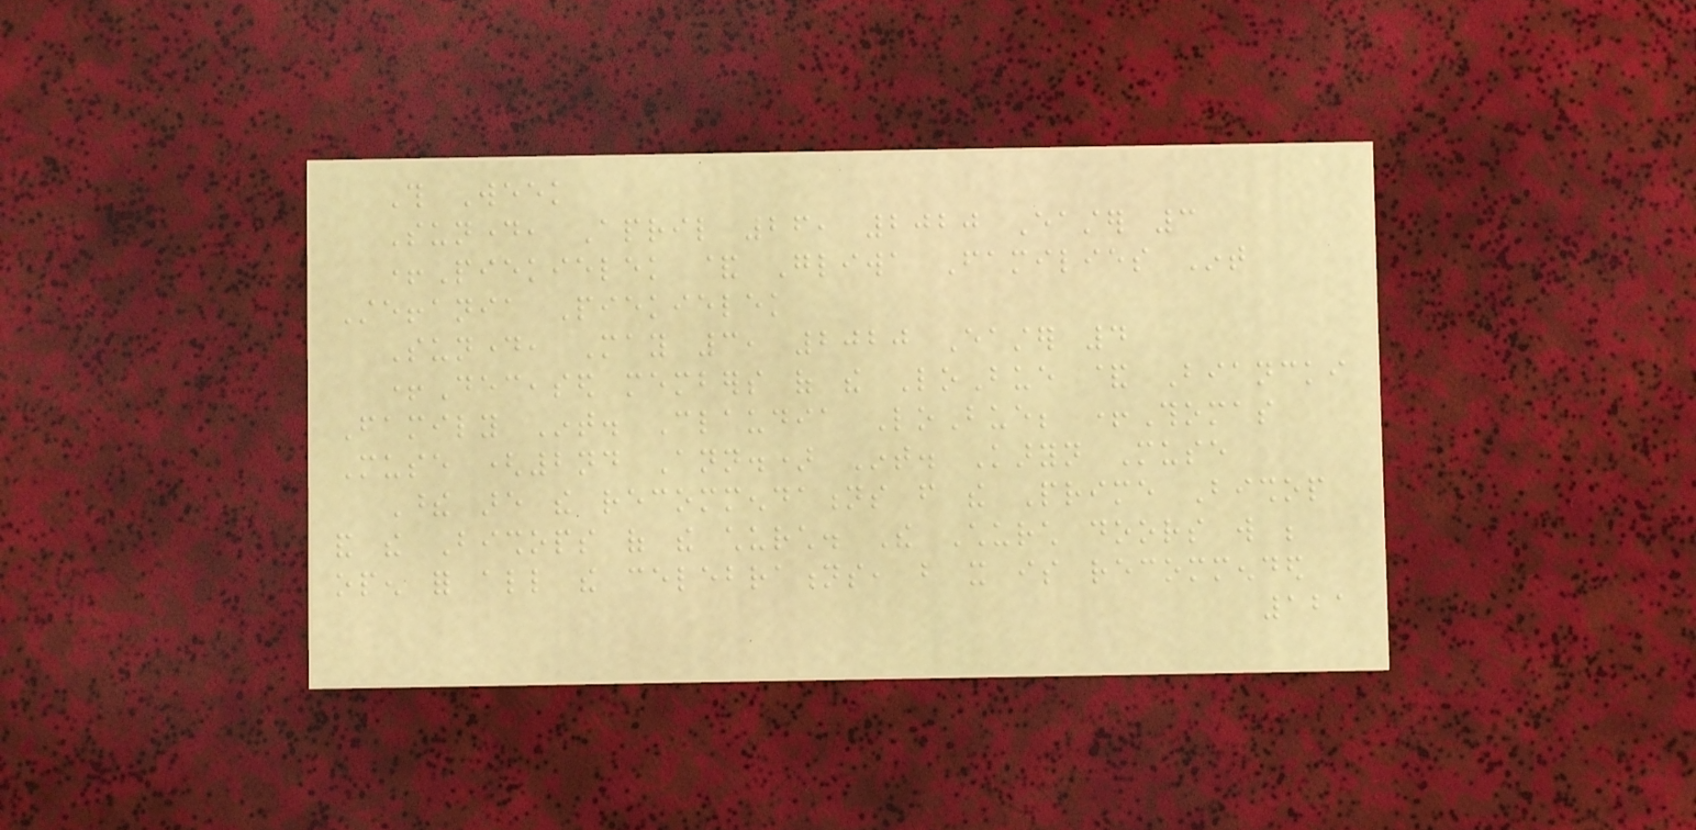This Week
Sunday, April 26, 2020 Easter 3
+Piekielek & Gliwa Families Int
Steffania Piekielek
Sunday, May 3, 2020 Easter 4
+Deceased members of the LoBue & Biancki
Family Int. Claudia LoBue; +Thomas
Muse (2nd Ann.) Int. Karyn Muse
These are the recommendations from the Prime Bishop
and the Bishops of the church. The Church doors will be
open for all the celebrations, but it is recommended
121
